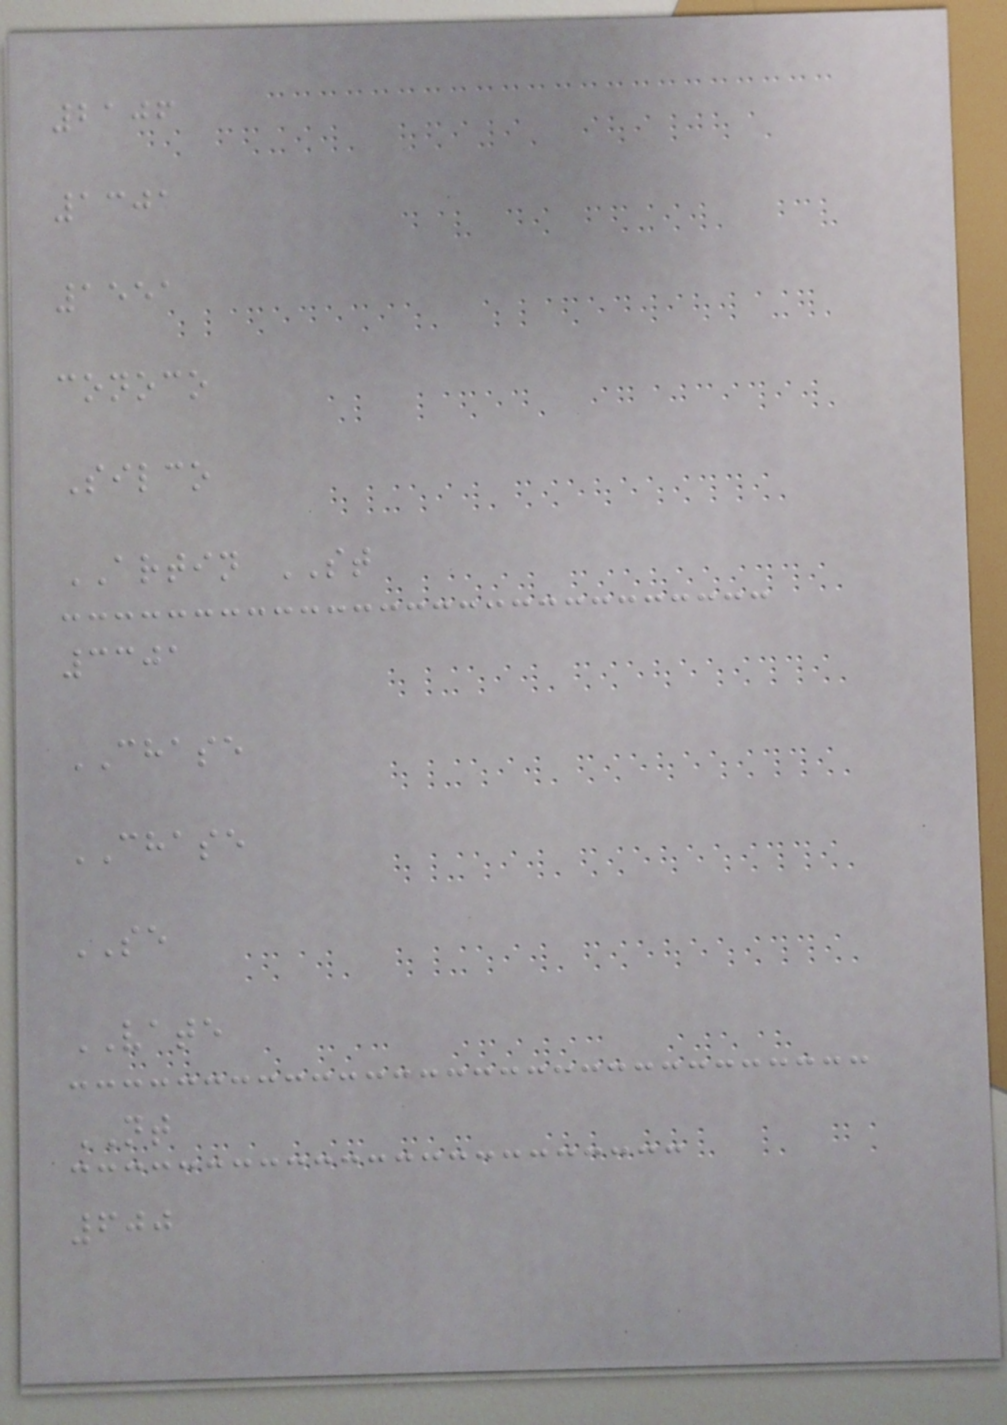2106
1301
1551
conoco
Silco
ARTIN ST
3301
CHASE
CHASE
SE
VATE
NT
600
